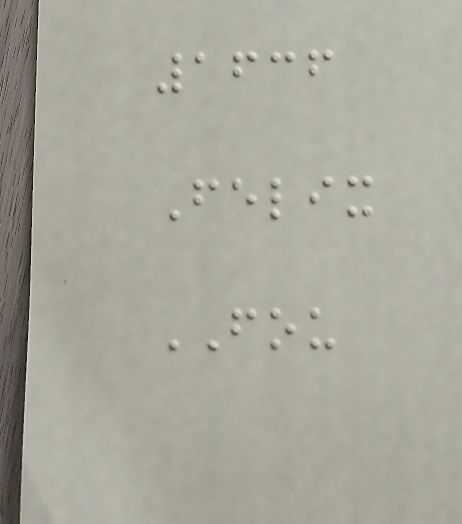1636
Felix
FOU
